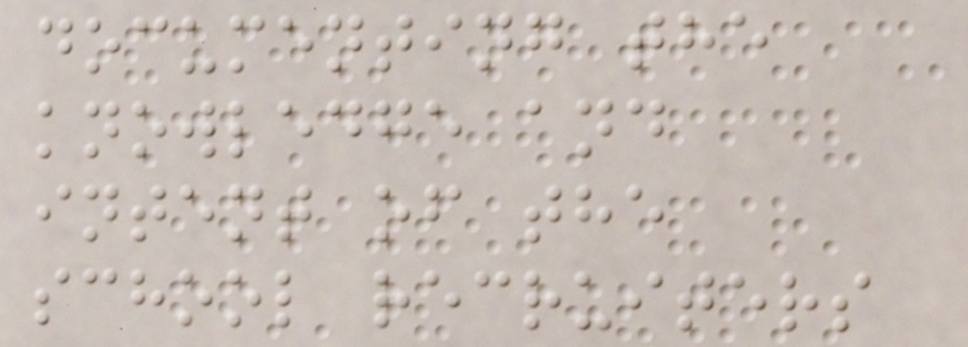documenting the
knowledge and
intent of the
school recruiters
